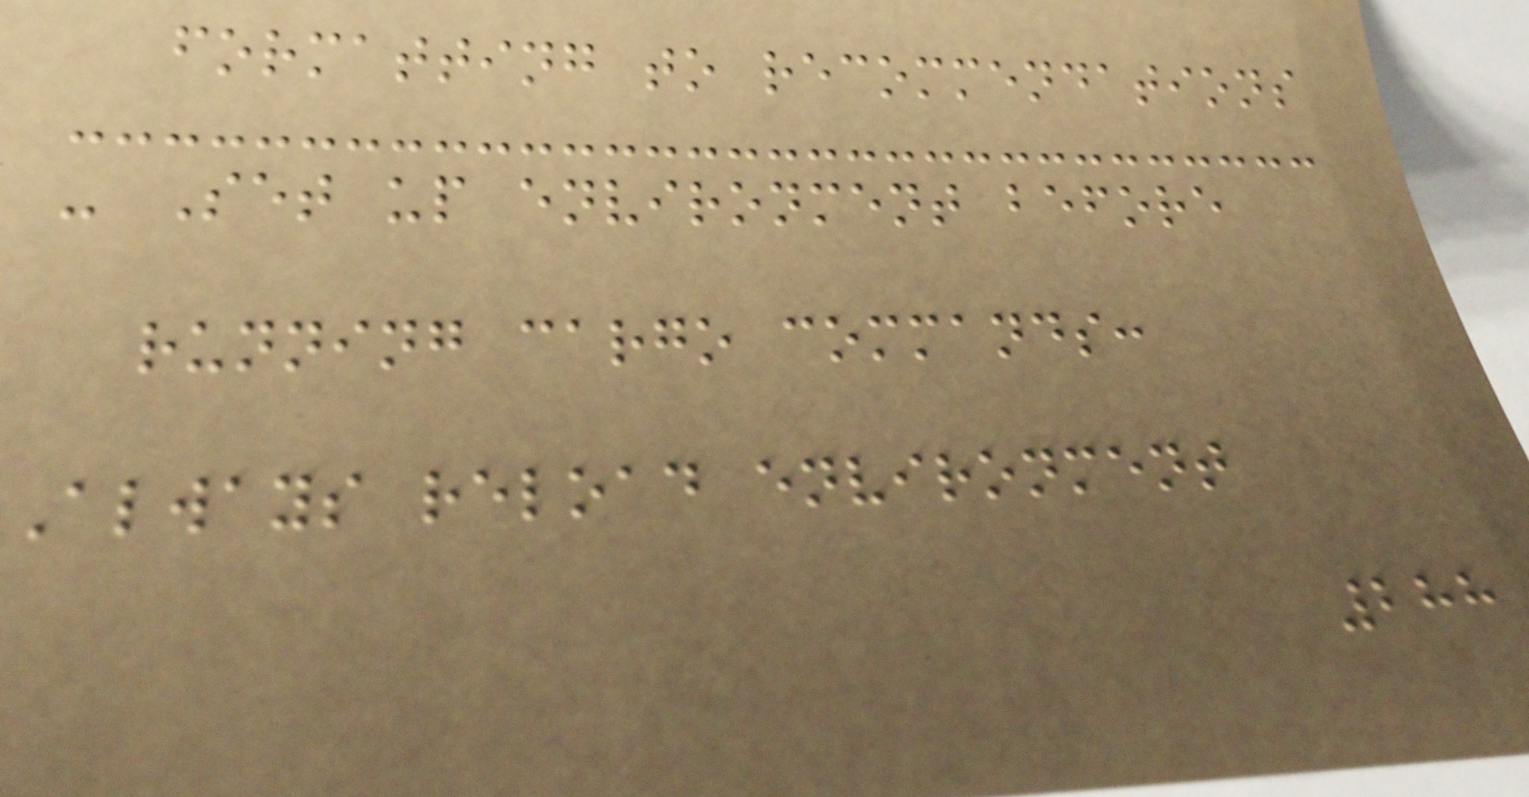formatting to recommendations
- Set up environment before
running cargo commands:
Always reload environment
288
